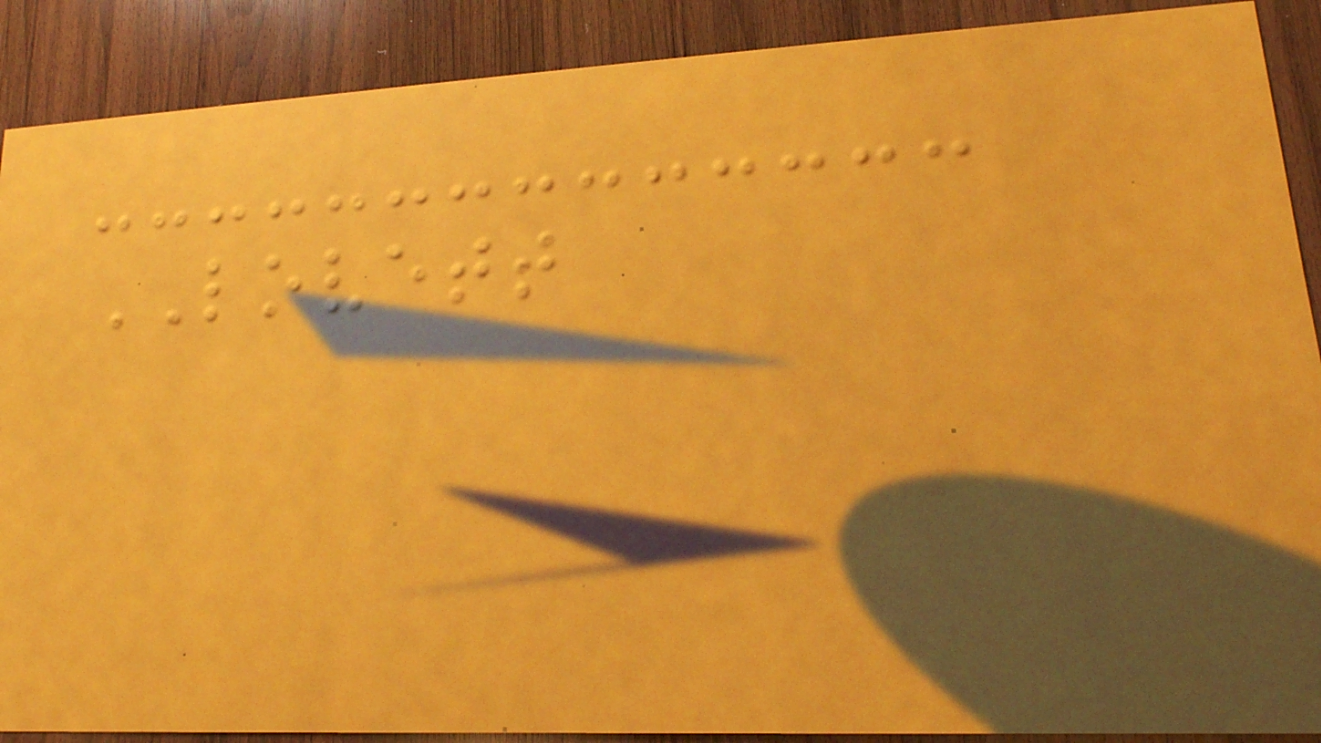LOVETT
